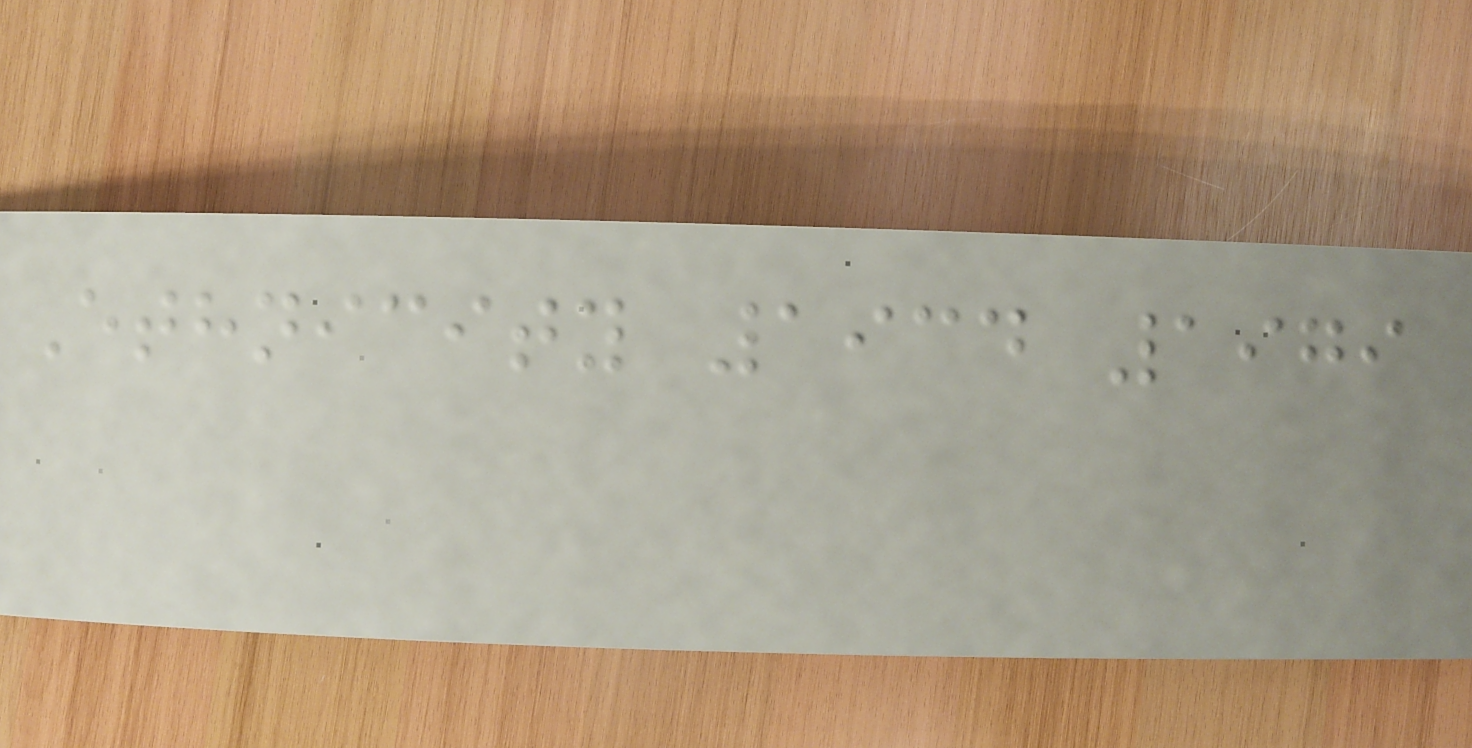Ethnicity 1934 1979
